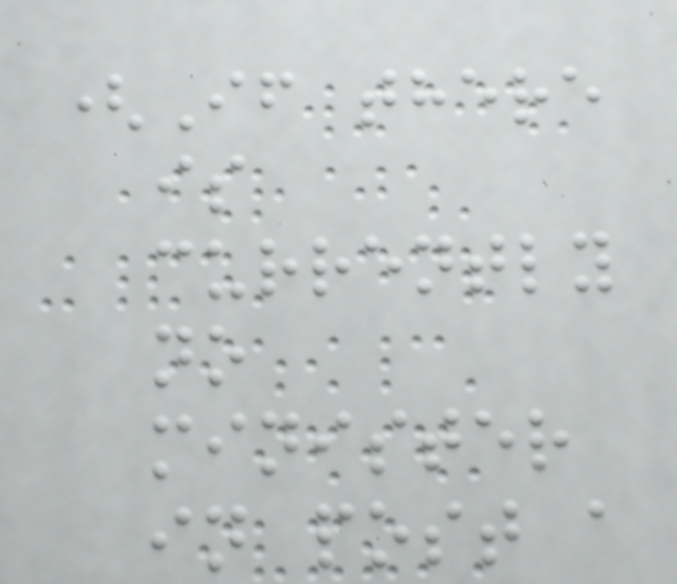(If there
is
currently
no
minister
in post a
